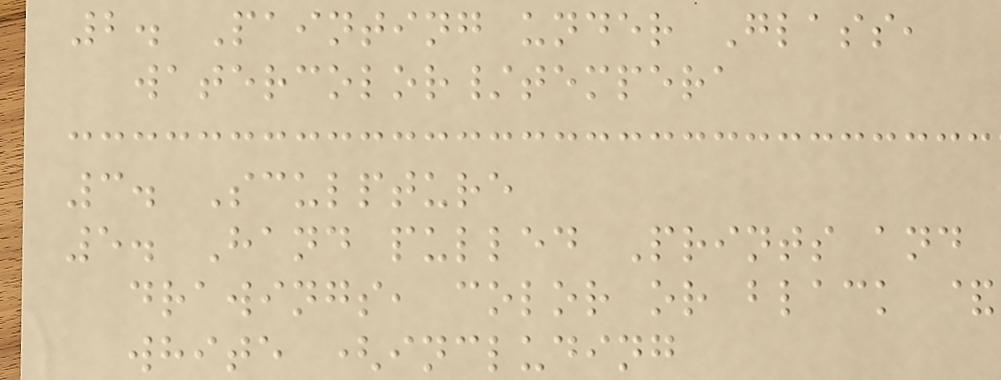2. Painting under Glass,
watercolor/tempera
3. Sculpture
5. Hand pulled Prints and
drawings, color or black &
white (including
